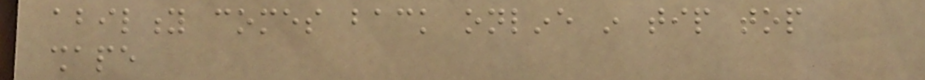ability comes back online in tip top
shape
